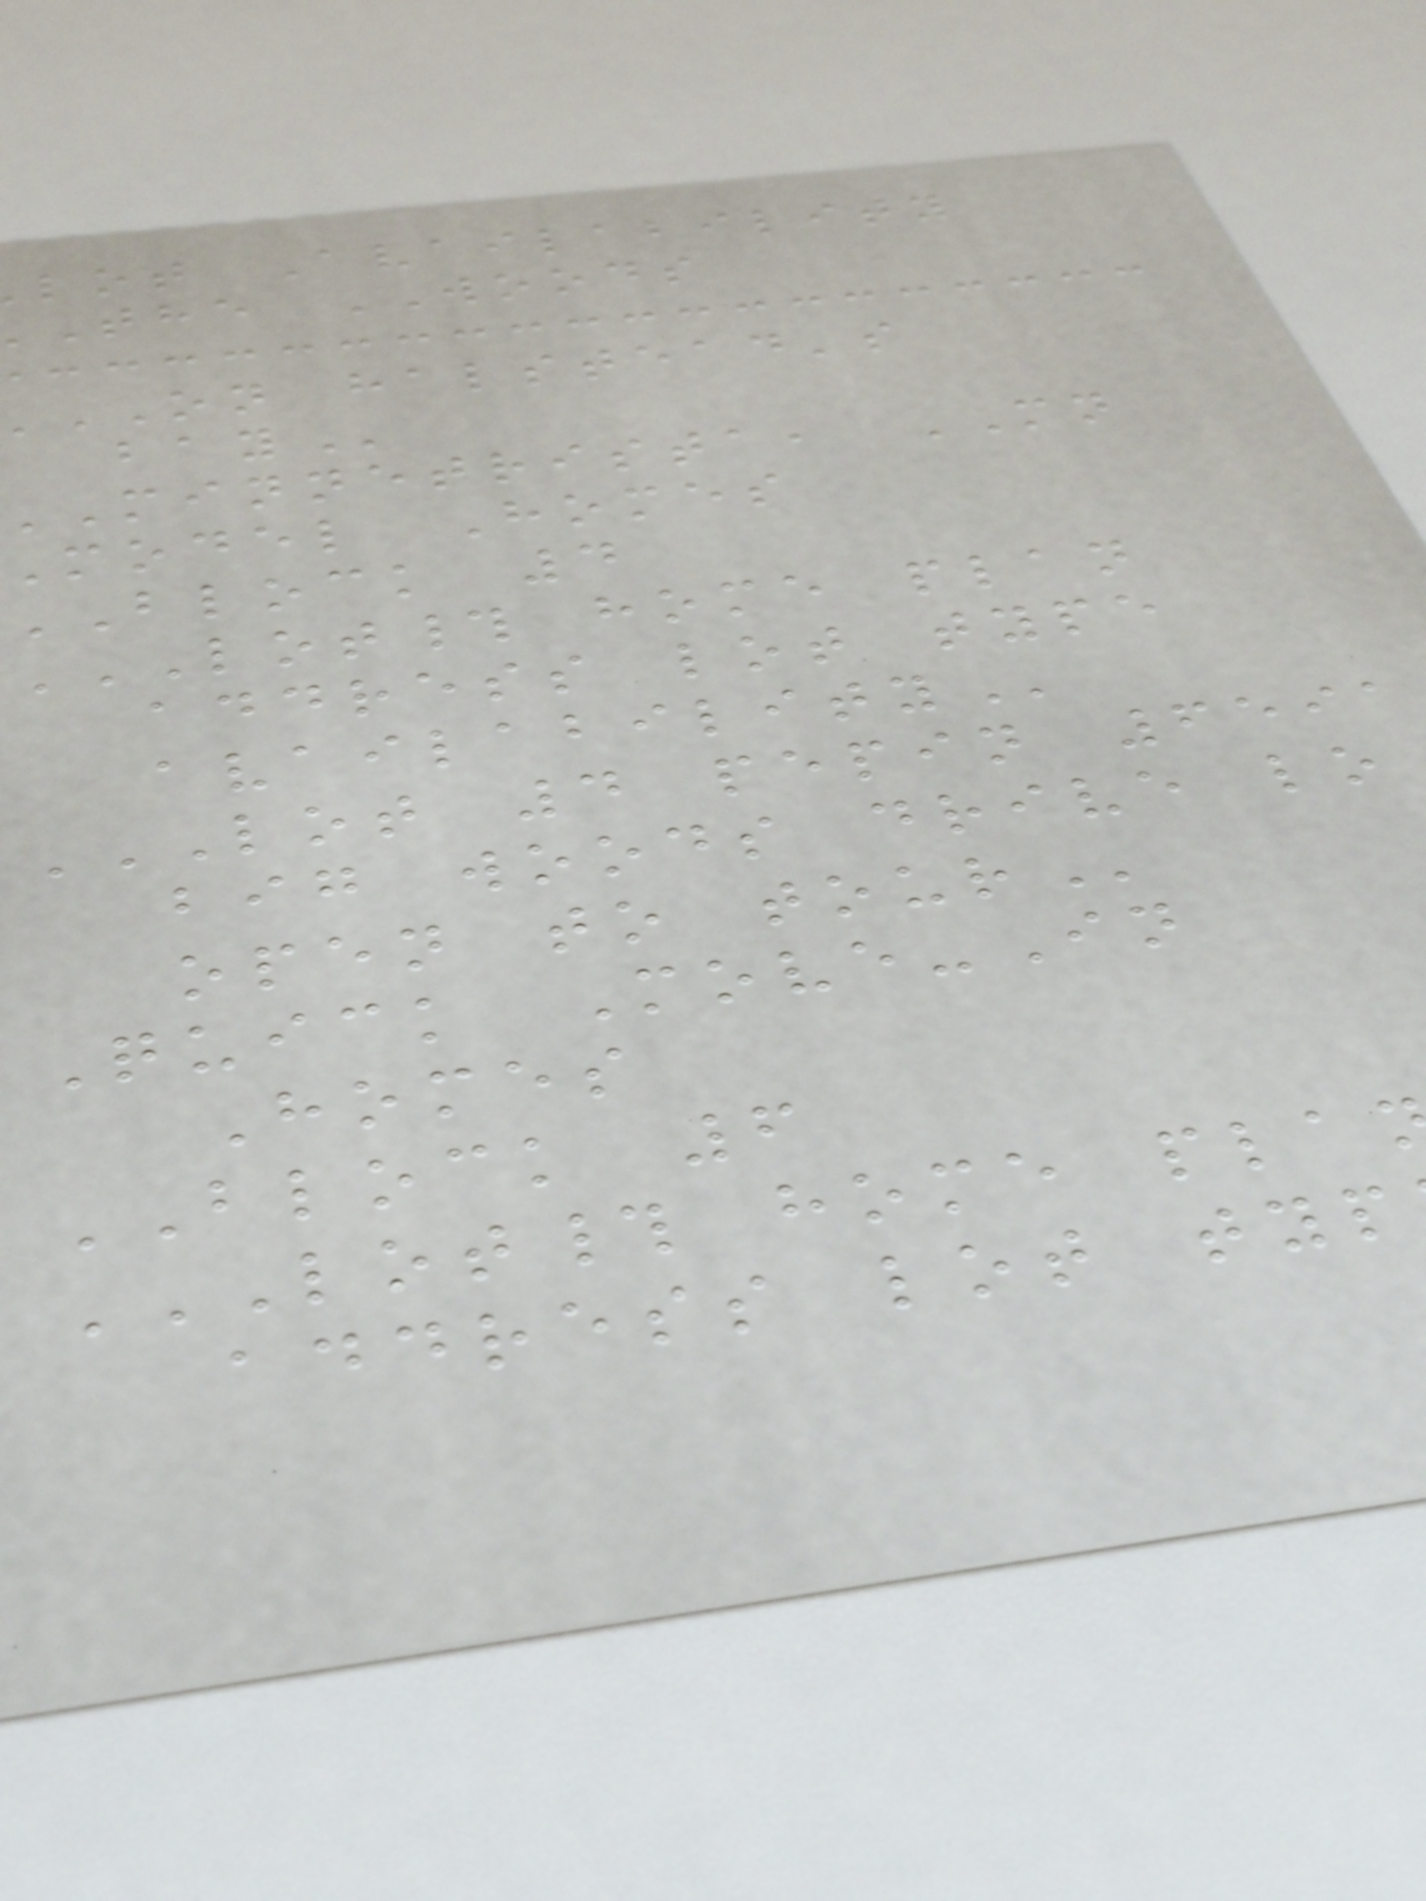lot Availability
the WOODS
ON halstead's
minnetrista, MN
model Homes
BLOCK 4
LOT# HOME PLAN
address lot type
LOT 4 PEPIN 6591
big woods drive lo
open to
Quick Move-In
Homes
BLOCK 6
address lot
